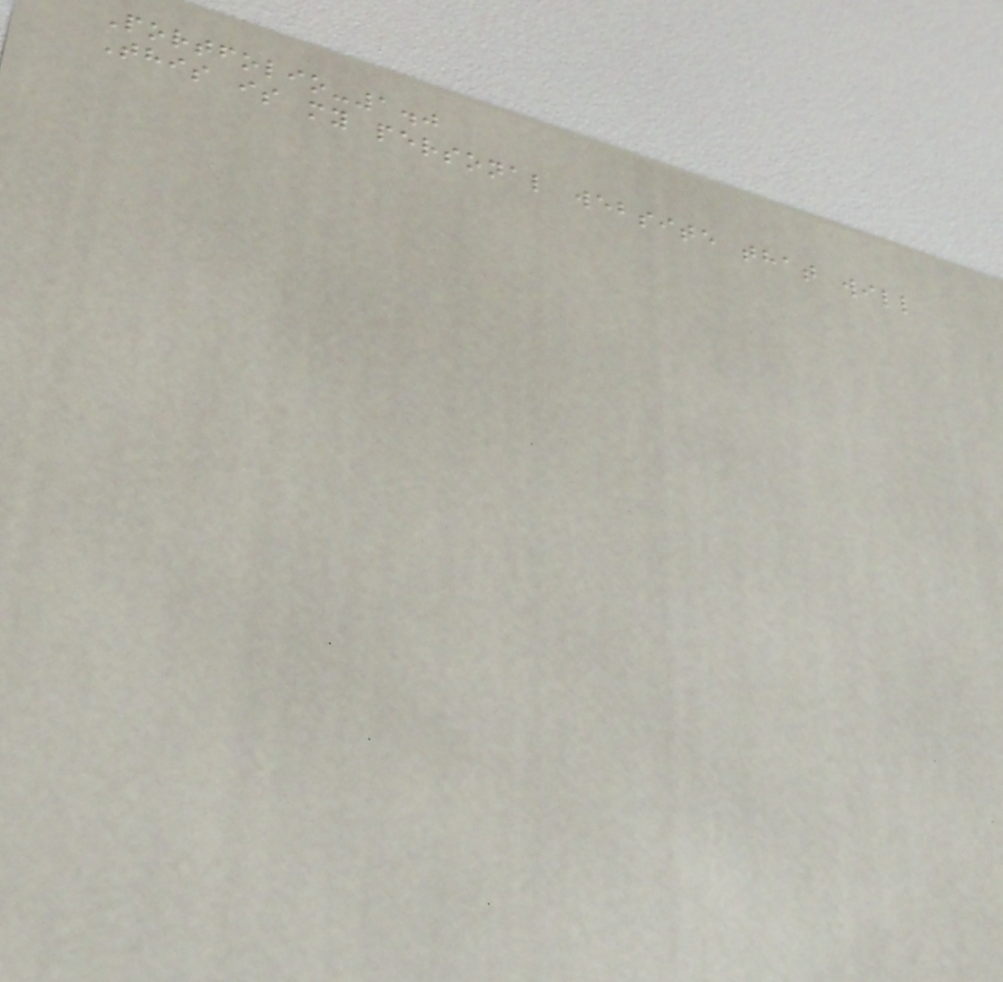Portfolio-1.0
This is my personal website that will
